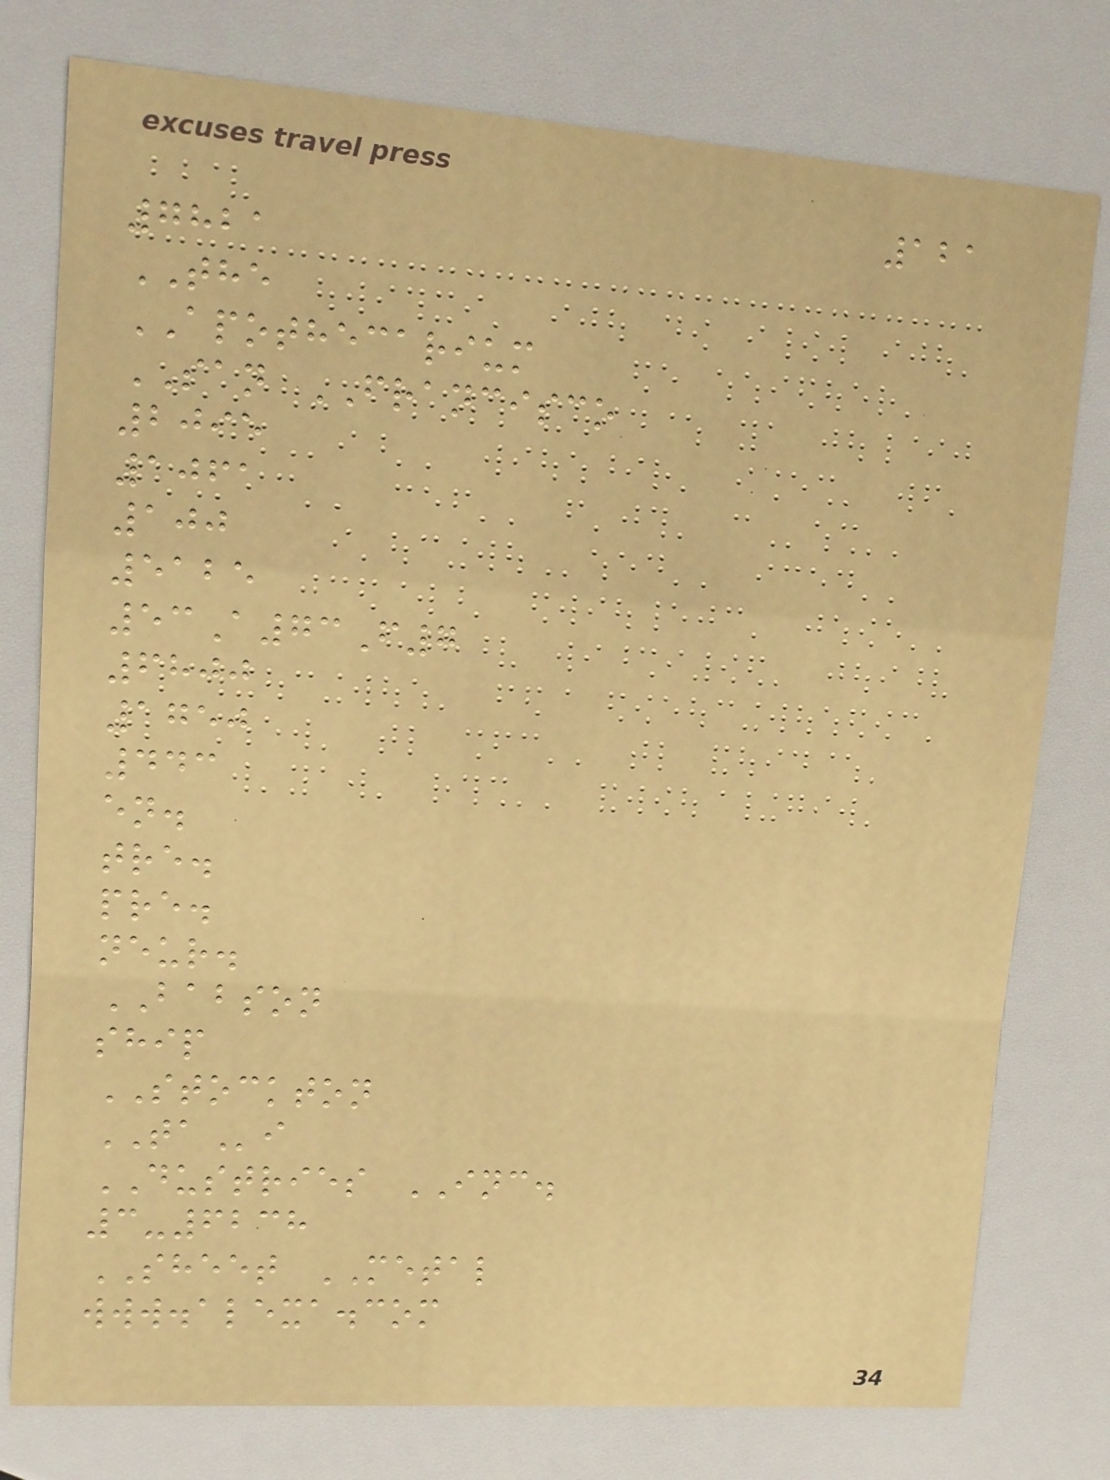121
7821
THE
APOTHECARIUM
SAN FRANCISCO
2095
1061
100
5125
53A73F7
6800
1750
443
en.
tre.
pre.
neur.
BABSON
ship
STOCKTON
TAi
DUSTRIES INC.
3-6238
SHEET METAL
www.alexa.com
